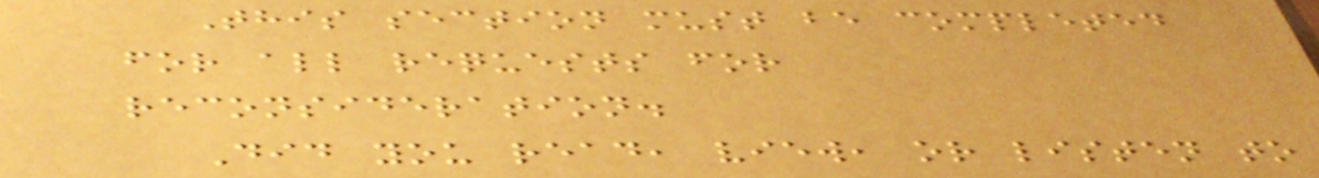This section must be completed
for all requests for
reconsideration.
Did you read, view, or listen to
